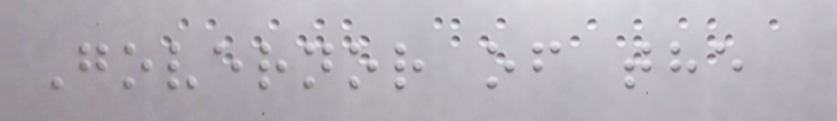Governor of the
